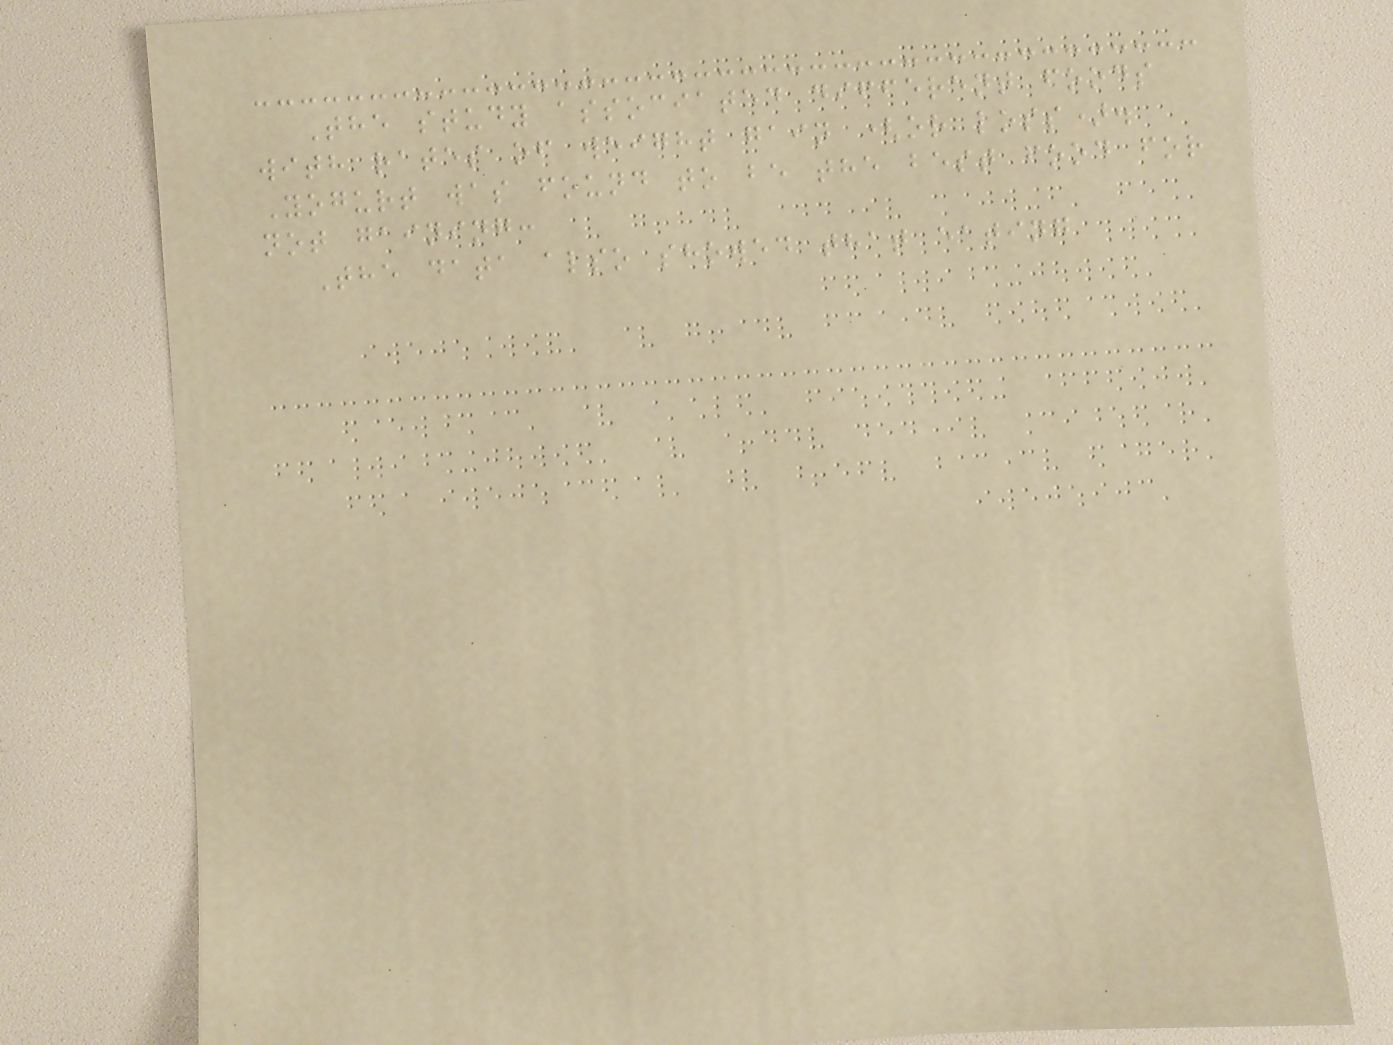The study associated different foods
with rates of weight gain (or loss).
Yogurt was found to be the best food for
not gaining:
The data also showed that eating
